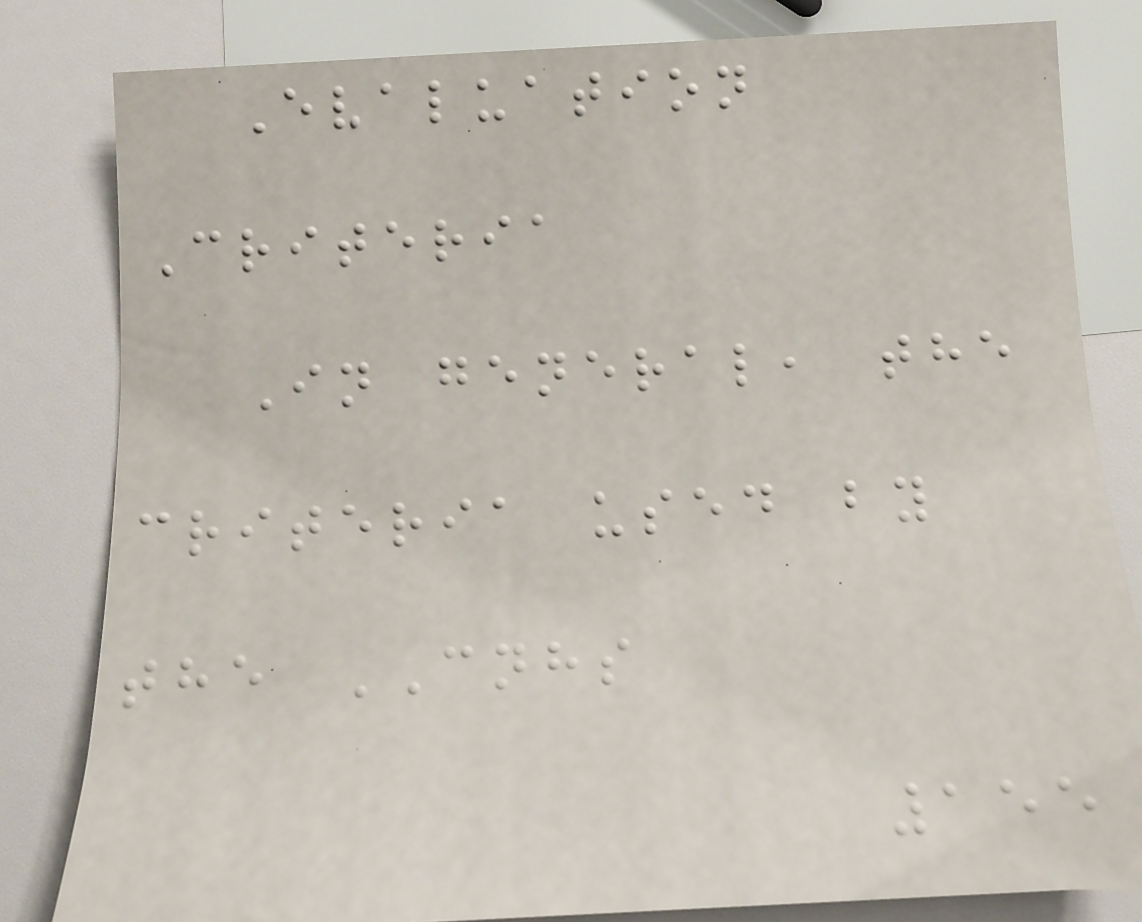Evaluation
Criteria
In general, the
criteria used by
the CNHS
155
